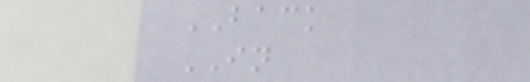BACK
IN
